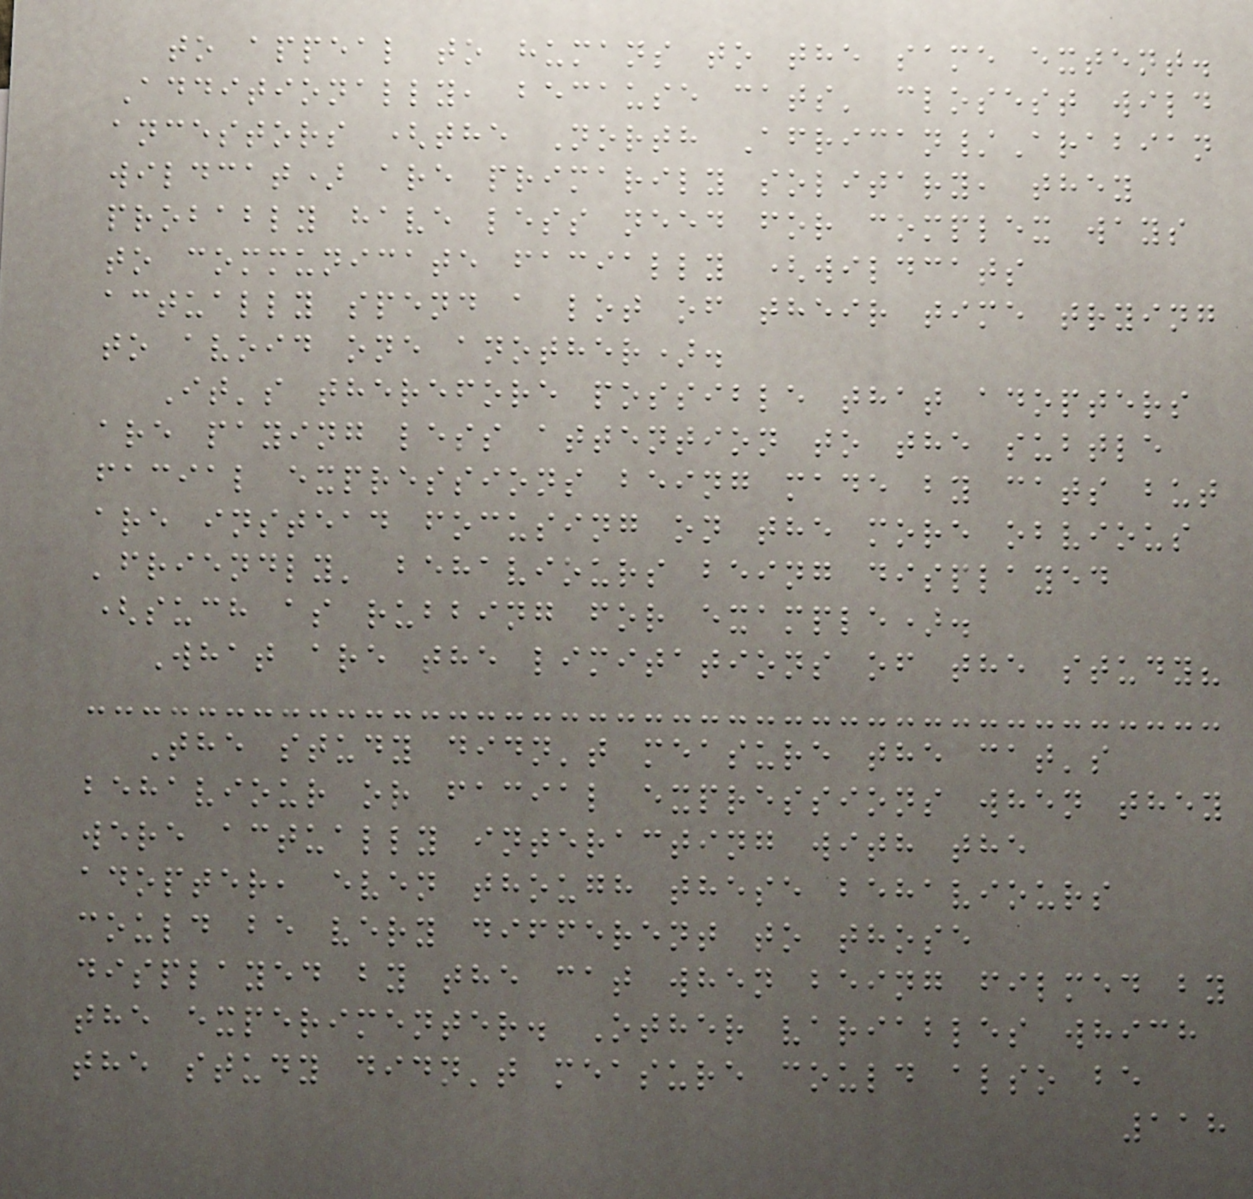to appeal to humans to the same extent.
Additionally, because cats' closest wild
ancestors (the North African/Arabian
wildcat) are primarily solitary, they
probably have less need for complex ways
to communicate facially (wildcats
actually spend a lot of their time trying
to avoid one another).
It's therefore possible that adopters
are paying less attention to the subtle
facial expressions being made by cats but
are instead focusing on the more obvious
'friendly' behaviours being displayed
(such as rubbing for example).
What are the limitations of the study?
The study didn't measure the cat's
behaviour or facial expressions when they
were actually interacting with the
adopter, even though these behaviours
could be very different to those
displayed by the cat when being filmed by
the experimenter. Other variables which
the study didn't measure could also be
118
